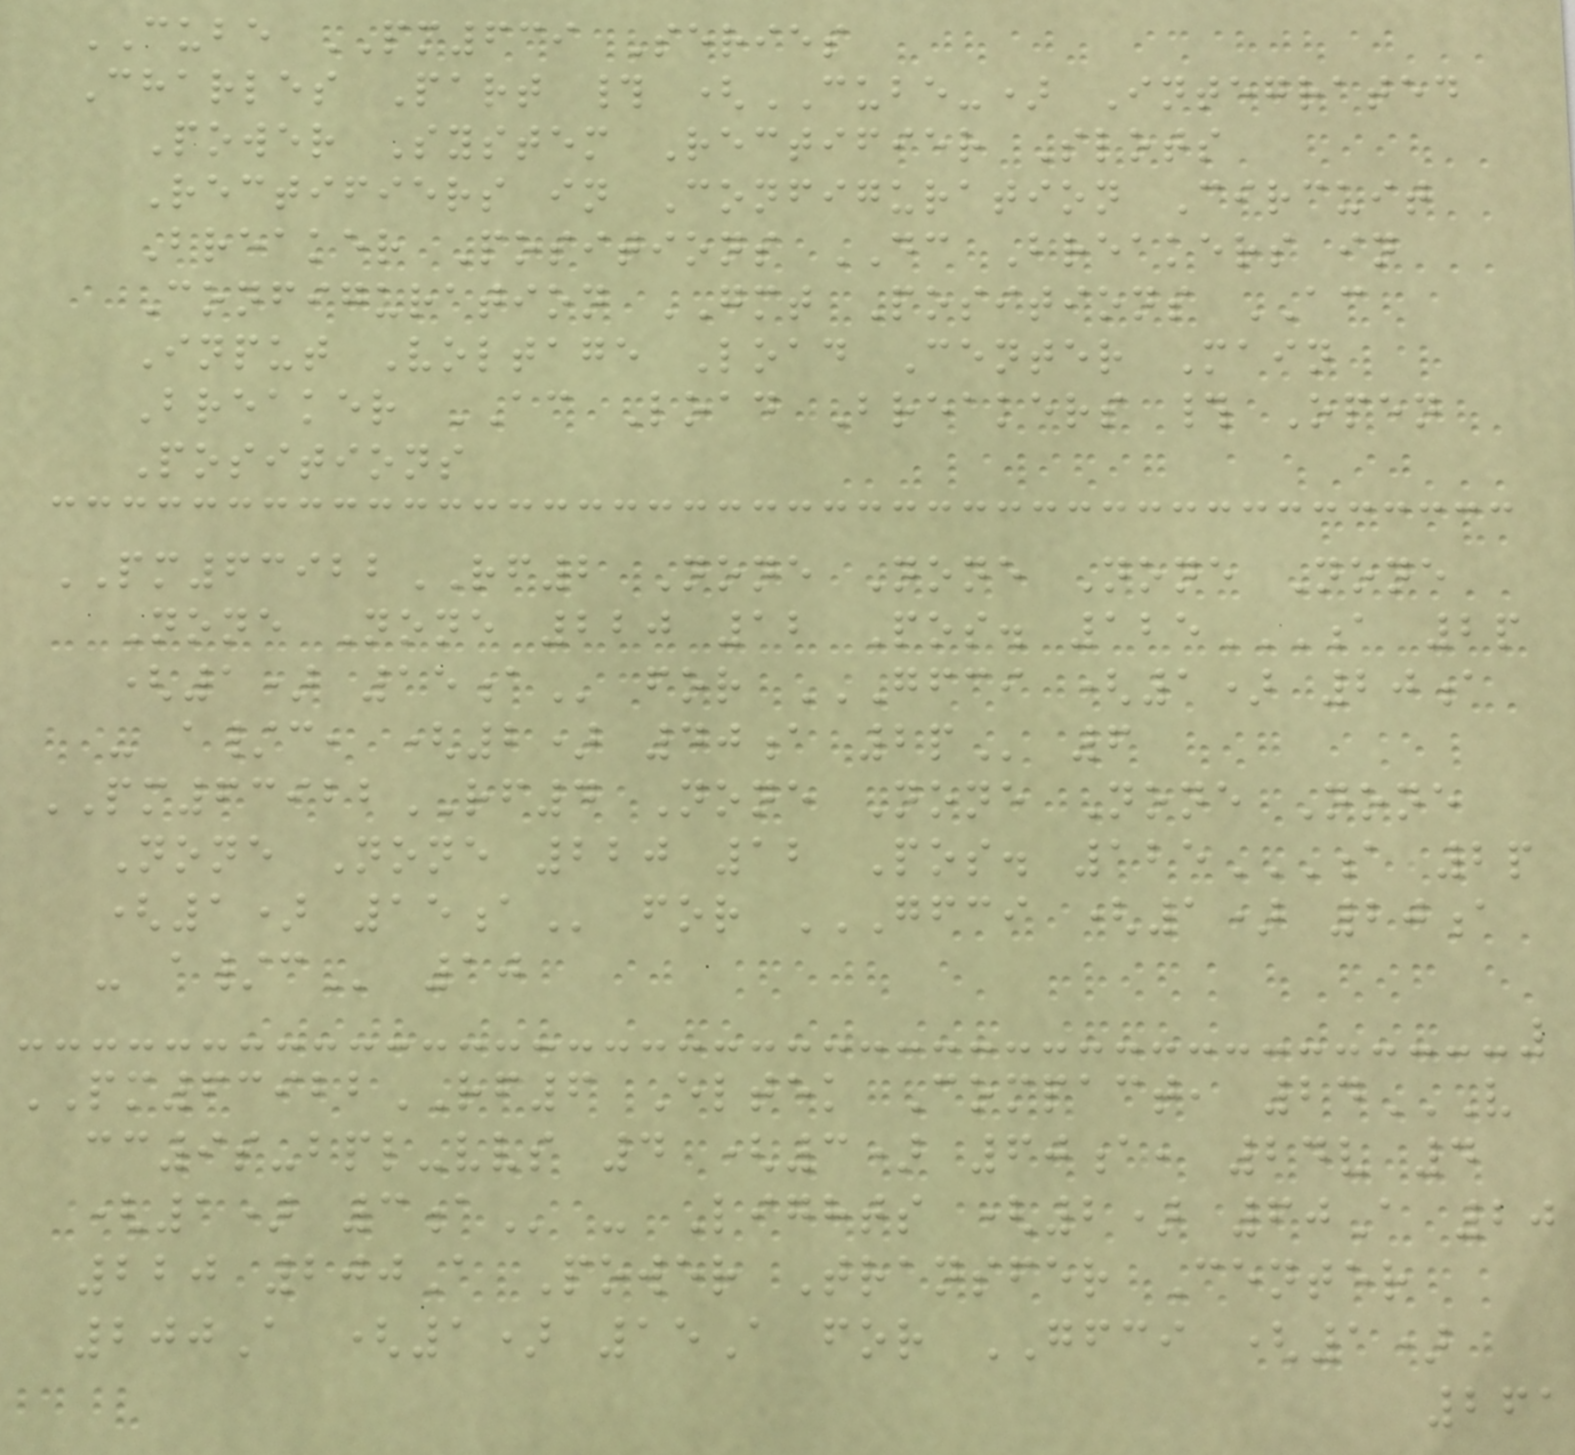CUBE PM639 Series
Charles Part # (CUBE-) Integrated
Power System Rectifier Slots
Rectifiers in Configuration Circuit
Breaker Positions DC Breakers in
Configuration GMT Positions AC
Input Voltage Load Center Main
Breaker AC Load Breakers # Open
Positions
PM63922RF2 None None None None
None None 220 12 Pos. 125A 2P
(1) 15A for GFCI (1) 20A
- A/C, (2) 40A 2P 6
PM63922RF4 None None None None
None None 220 12 Pos. 125A 2P
(1) 15A for GFCI (1) 20A
- A/C 10
PM63922RF6 Eltek Compact, 24V
CC9S-BPL-VVS 4 (3) 60A, 24V 4
(1) 3A - Lights (2) 60A 20
220 200A Power Transfer Center
200A (1) 15A for GFCI (1)
261
